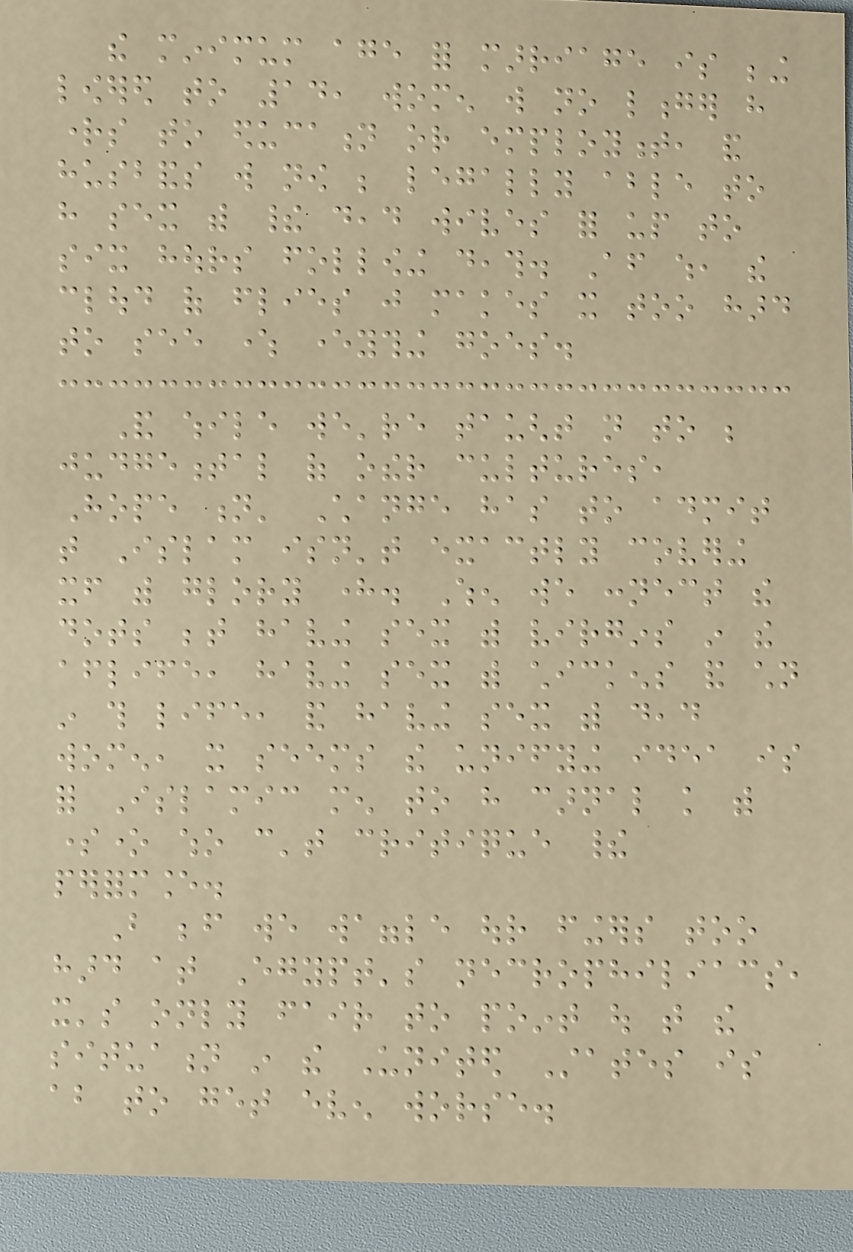the minimum age for marriage is being
lowered to 14, women will no longer have
rights to education or employment, and
husbands will now be legally able to
have sex with their dead wives for up to
six hours following death. After which, the
cloud of flies just makes it too hard
to see where everything goes.
And while we're taught not to be
judgemental of other cultures,
Hope n' Change has to admit
that Islam isn't exactly covering
itself with glory here. When we connect the
dots between having sex with virgins in the
afterlife, having sex with chickens and children
in this life, and having sex with dead
women, it seems the unifying idea is
for Islamic men to have carnal knowledge with
someone who can't critique their
performance.
But before we waggle our fingers too
hard at Egypt's necrophiliacs,
it's only fair to point out that the
situation in the United States is
about to get even worse.
